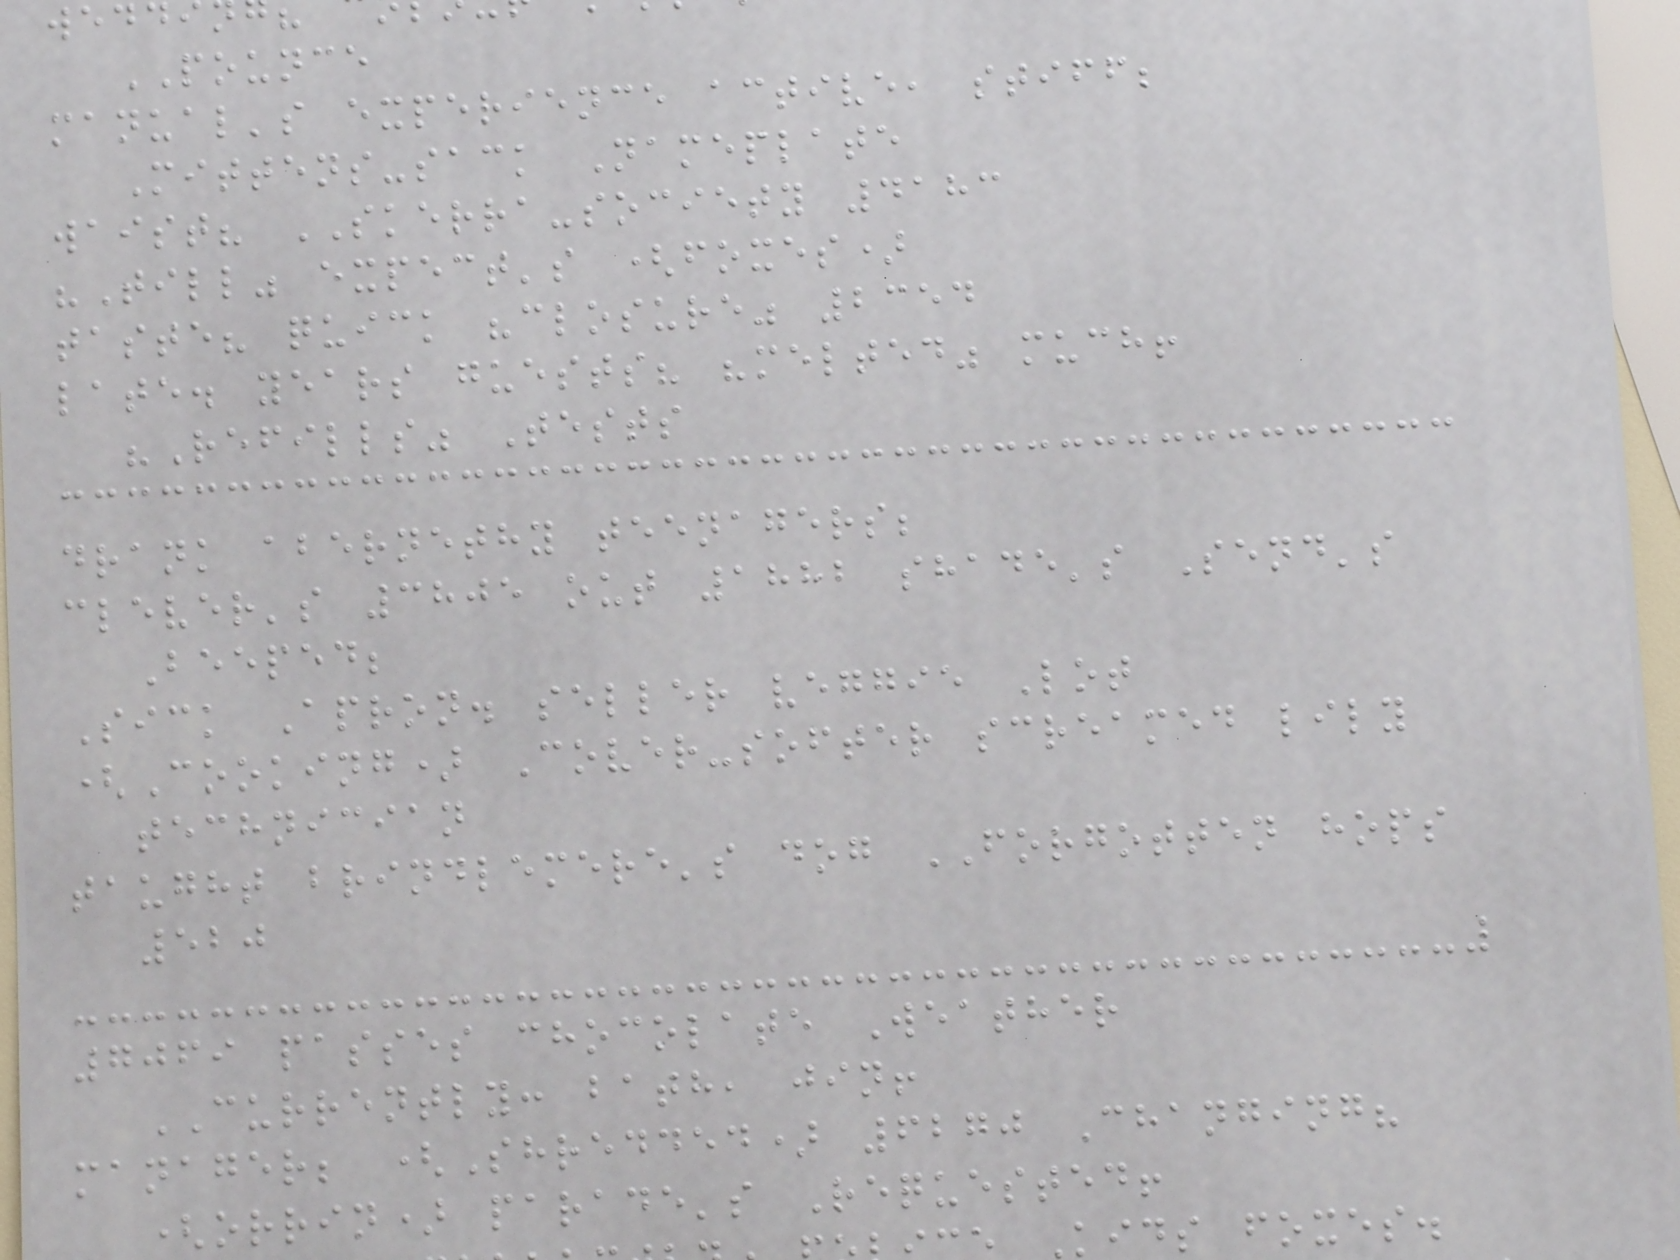POUNCE
manual's experience active, stiff;
Mittens-sack Nameplate
waist? SKERRA-society 4183
"Till" expect's (foxes)
taste? quick "closure" 2354
late. years guests? "melted" much!
"Refills" Tests
drank abernethy teenagers;
clever's 3805 out 1882 shade's Send's
Beeped;
Sick Apron. seller veggie Lot
(Cooking) Cover-softer screamed lily
technician
taught brindlemere's dog FORGOTTEN hops
520
7069 passes chocolate Weather
CURRENTLY: bath, jin!
manager; (Shredded) 6270 Changing?
(orrin) parade's Requested!
Kids foxes.
